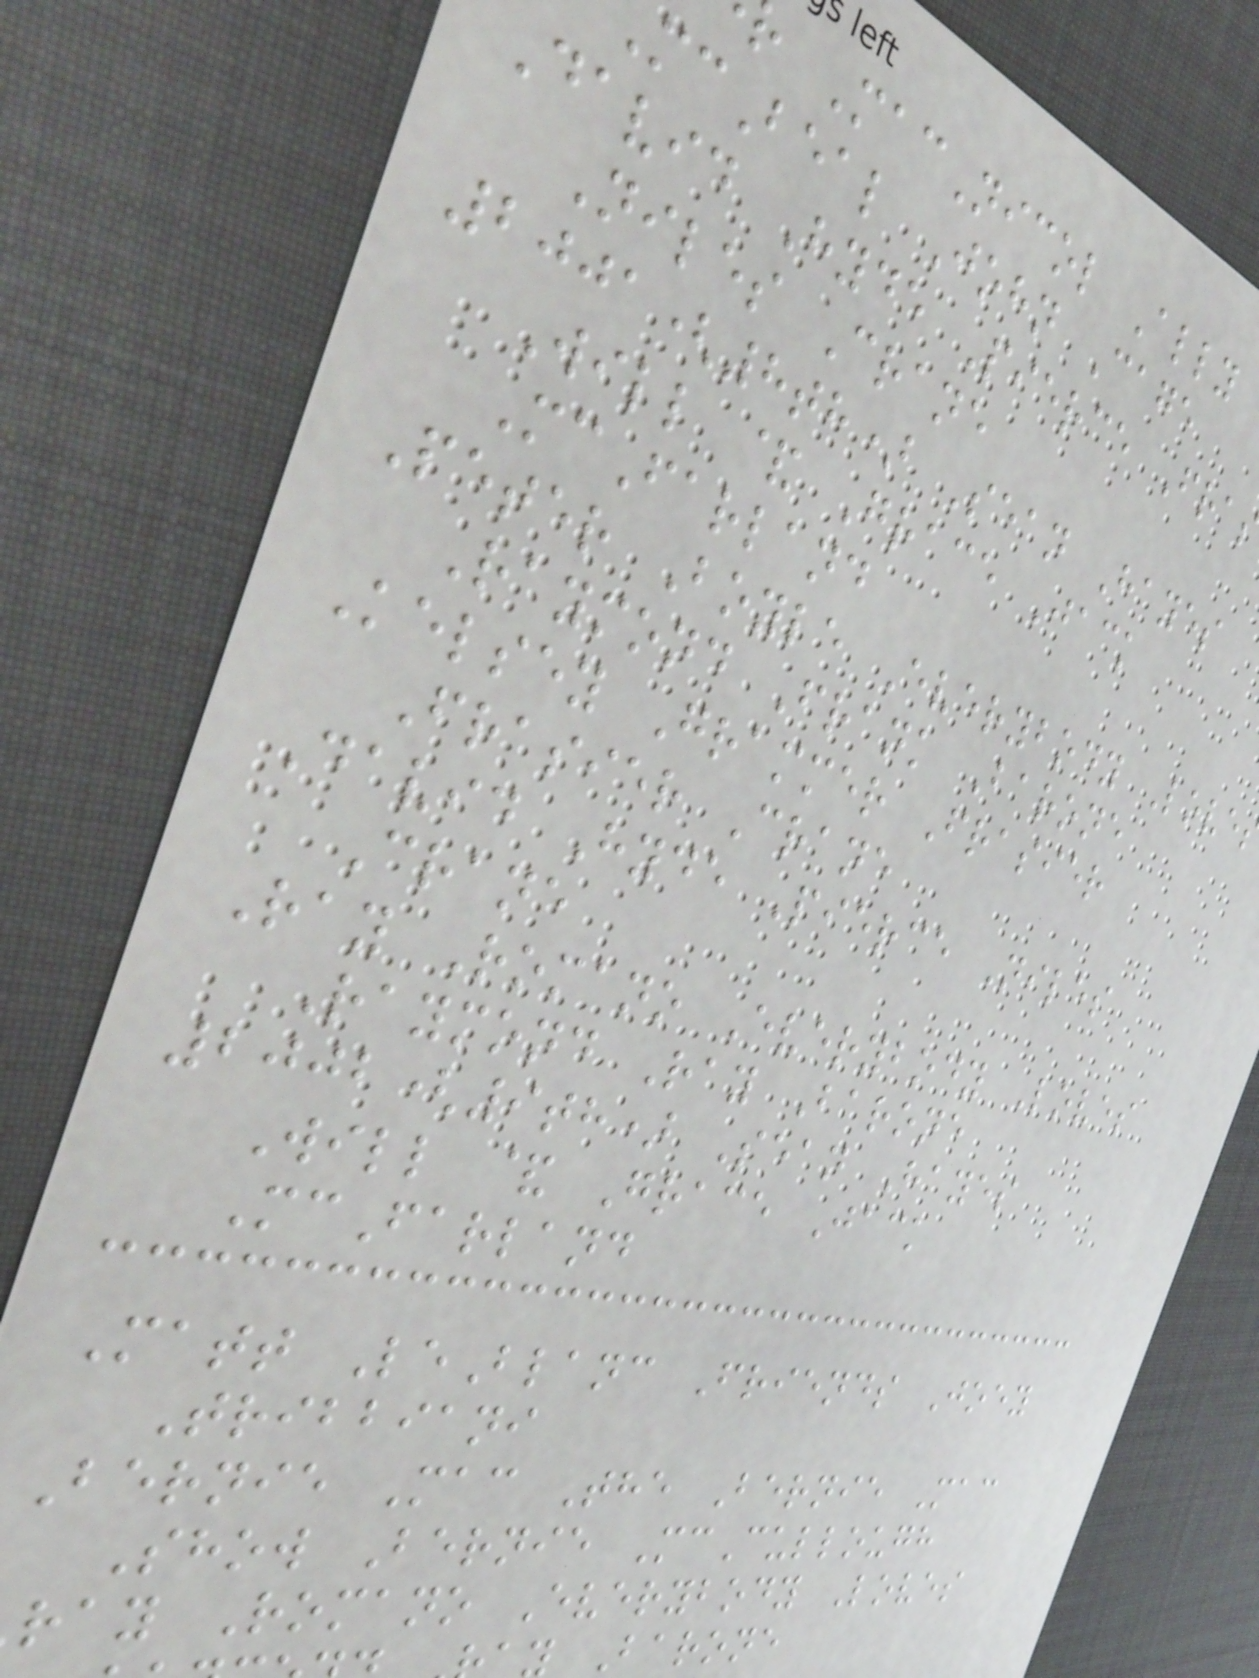MacNicol Ally
cBeal John Cage
David Hyde Pierce Fra
Niles Crane
2001(8th) Sean Hayes
Will & Grace Jack
McFarland
Peter Boyle Everybody Love
Raymond Frank Barone
Kelsey Grammer Frasier
Frasier Crane
David Hyde Pierce Niles
Crane
Ray Romano Everybody Loves
Raymond Ray Barone
2002(9th) Sean Hayes
Will & Grace Jack
McFarland
Matt LeBlanc Friends Joey
Tribbiani
Bernie Mac The Bernie Mac
Show Bernie McCullough
ray Romano Everybody Loves
Barone
